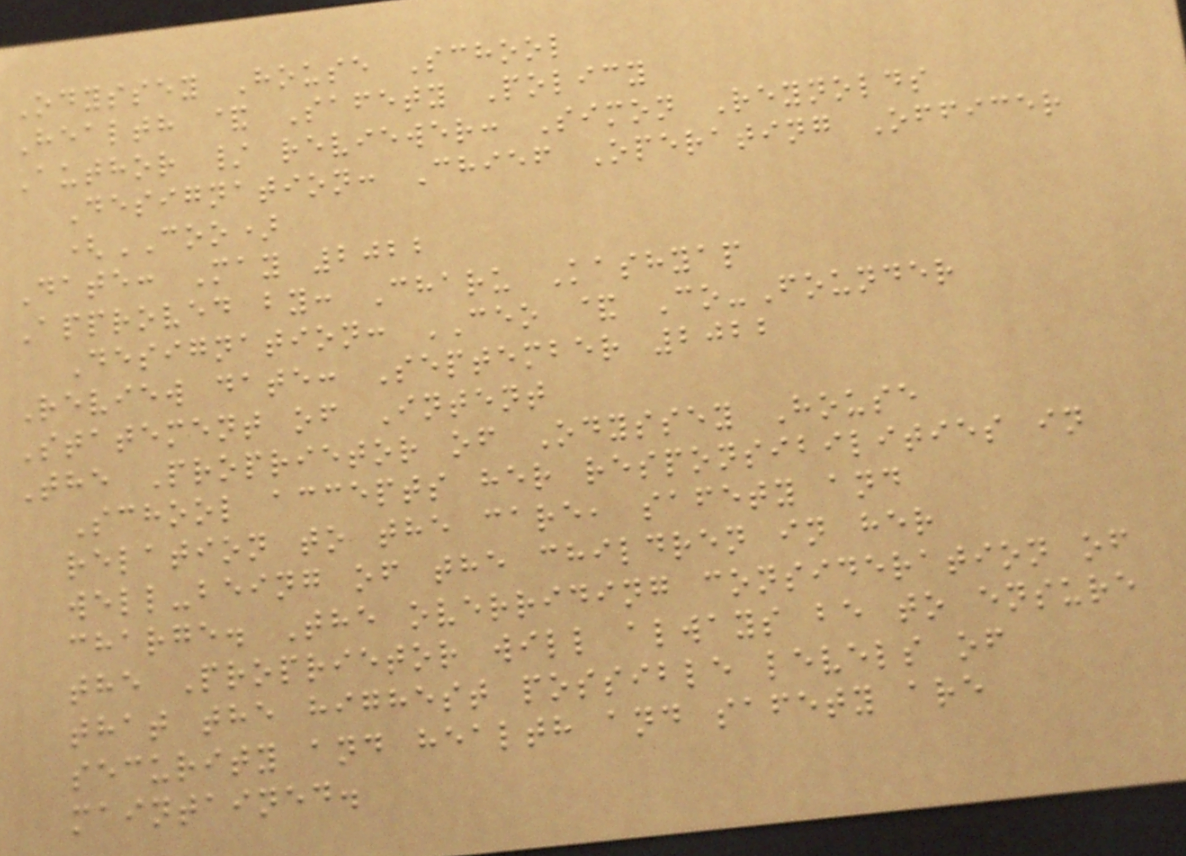Odyssey House School
Health & Safety Policy
Author / reviewer: Simon Reynolds
Designation: Chief Operating Officer
(COO)
Date: May 2022
Approved by: Charu Kashyap
Designation: CEO & Co-Founder
Review date: September 2022
Statement of Intent
The Proprietor of Odyssey House
School accepts her responsibilities in
relation to the care, safety and
well-being of the children in her
charge. The overriding consideration of
the Proprietor will always be to ensure
that the highest possible levels of
security and health and safety are
maintained.
